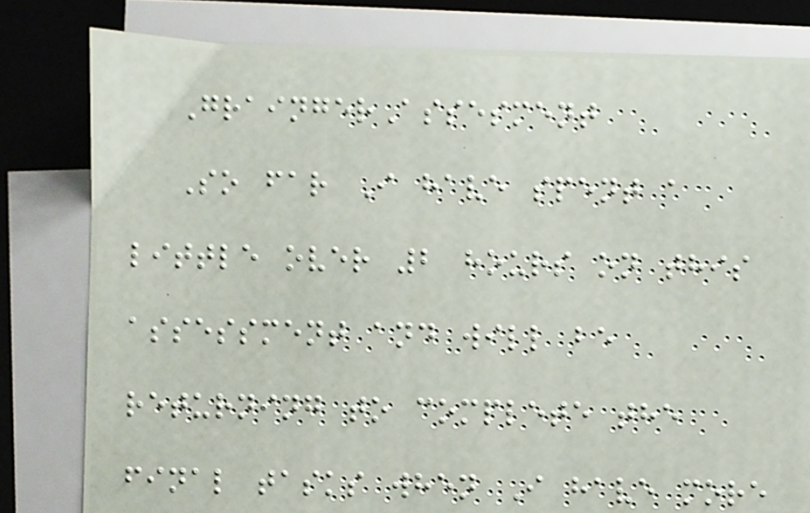GraingerAssesment
So far I have spent a
little over 2 hours on this
assessment and will be
returning to complete the
final tasks when I have more
